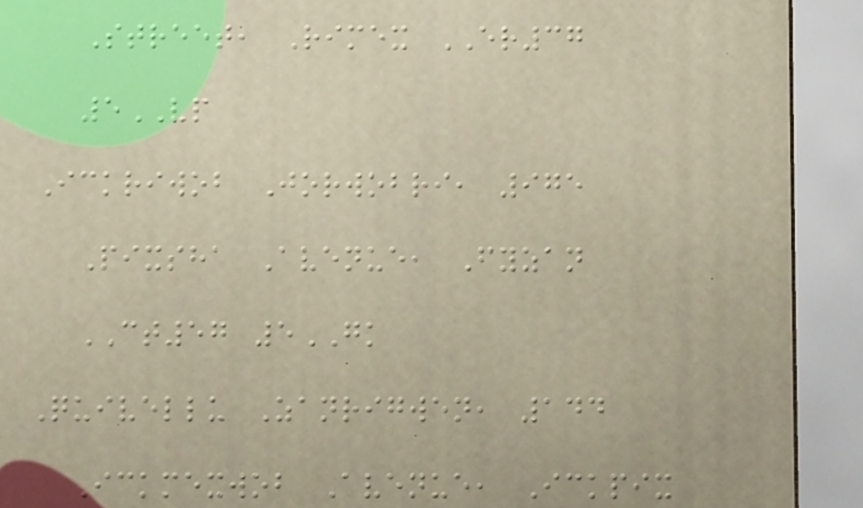Street, Rimex ER37
5VP
Ickriwob Jorwobri, 975
Pixsha Avenue, Fyzan
CT57 5GK
Quivellu Zanrigwen, 144
Ickmexwob Avenue, Ickpix
